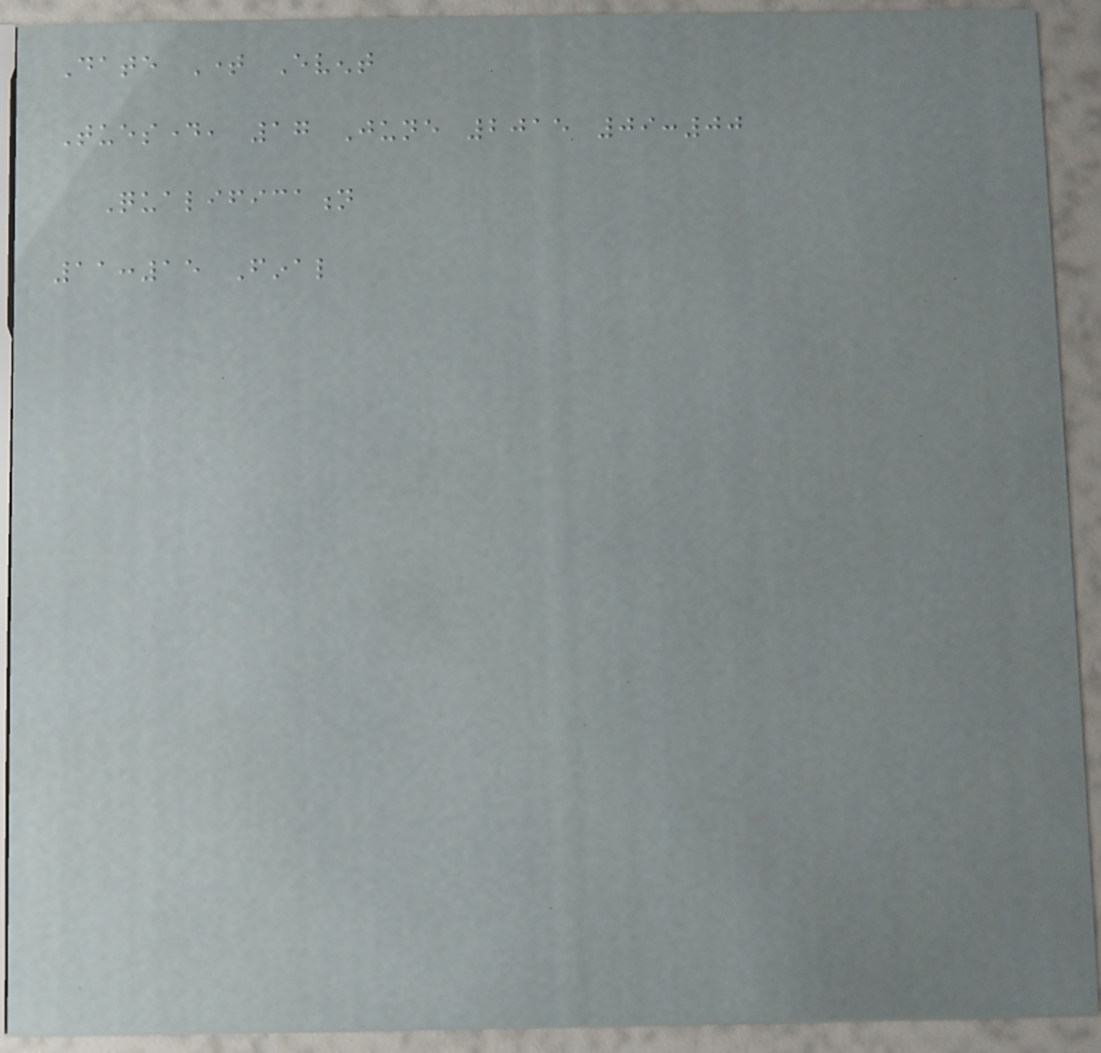Date Time Event
Tuesday, 17 June 2015 09:00
Qualification
11:15 Final
